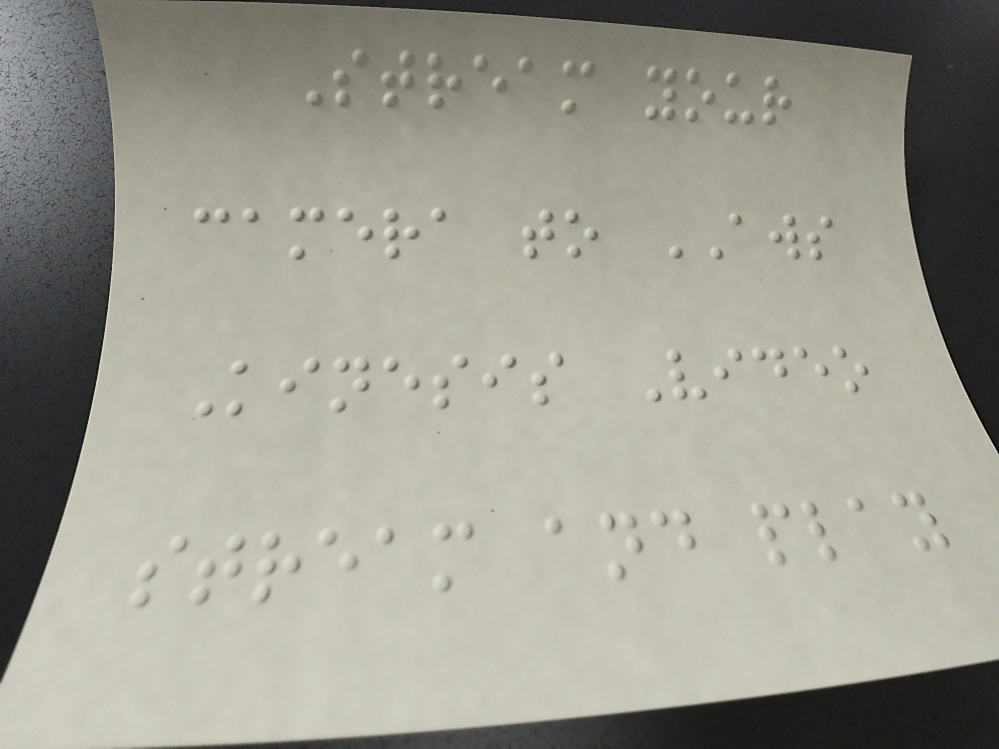Stream your
camera to AWS
Kinesis Video
stream and play
